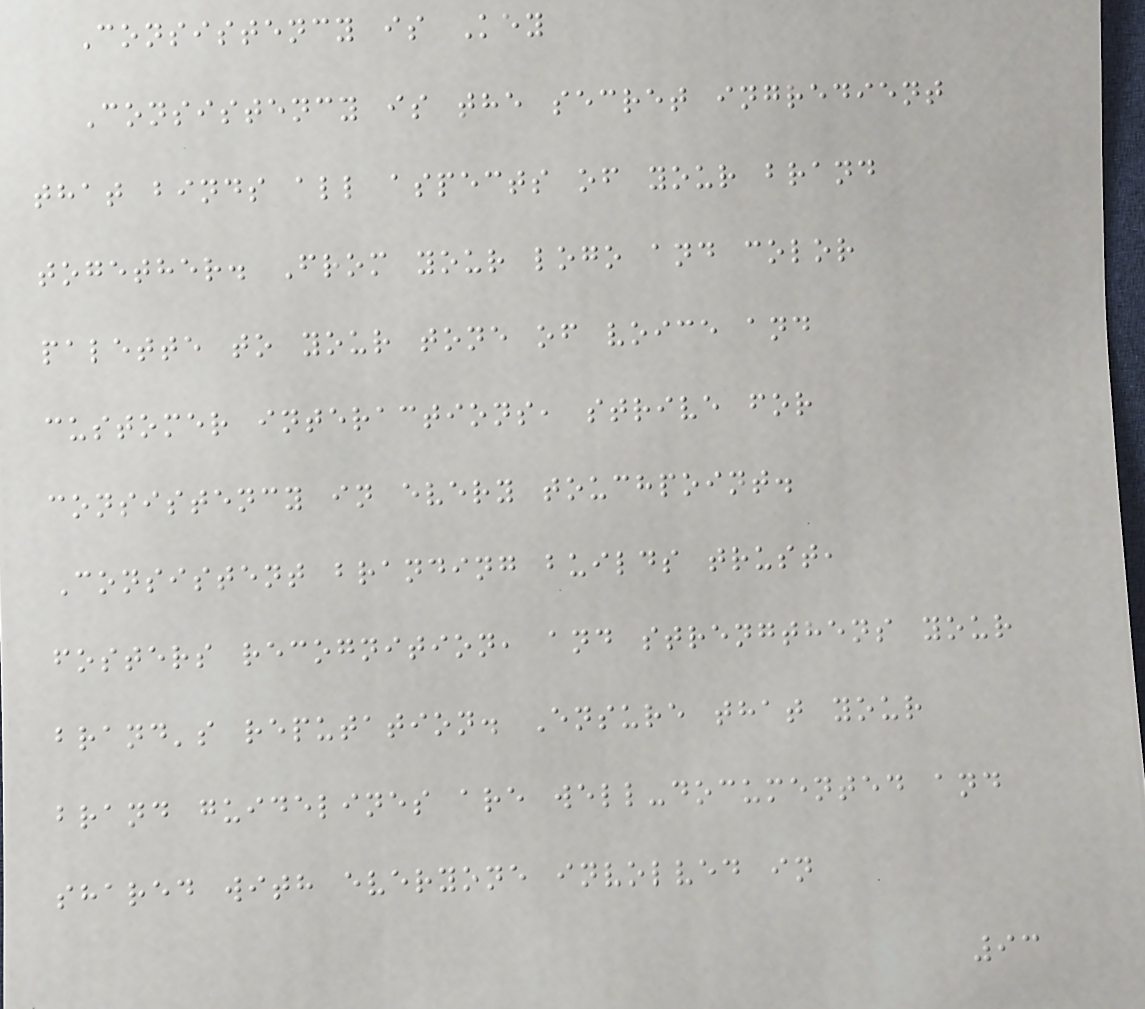Consistency is Key
Consistency is the secret ingredient
that binds all aspects of your brand
together. From your logo and color
palette to your tone of voice and
customer interactions, strive for
consistency in every touchpoint.
Consistent branding builds trust,
fosters recognition, and strengthens your
brand's reputation. Ensure that your
brand guidelines are well-documented and
shared with everyone involved in
93
